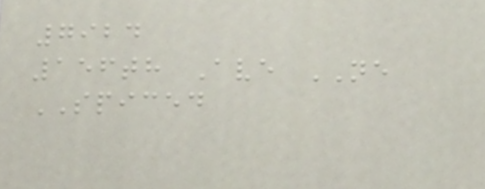7924
156th Ave NE
SPICED
